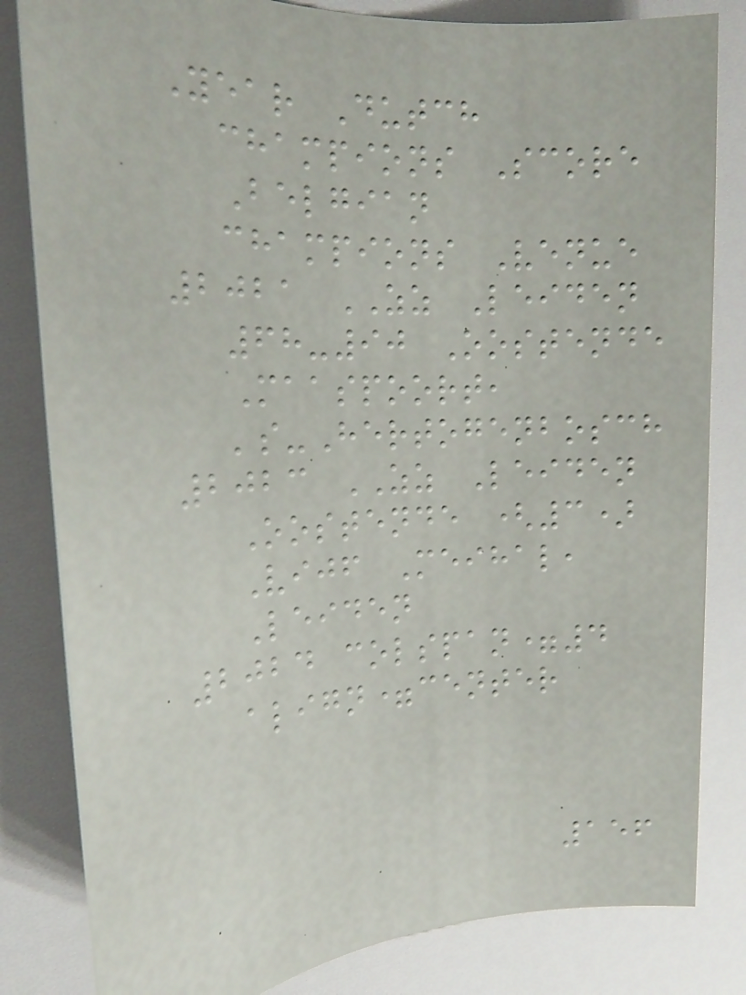Year Dutch
champions Score
Belgian
champions Venue
2021 ZZ Leiden
68-90 Oostende
Maaspoort,
's-Hertogenbosch
2023 ZZ Leiden
Oostende (3)
Vijf Meihal,
Leiden
2024 colspan=4
align=center
156
